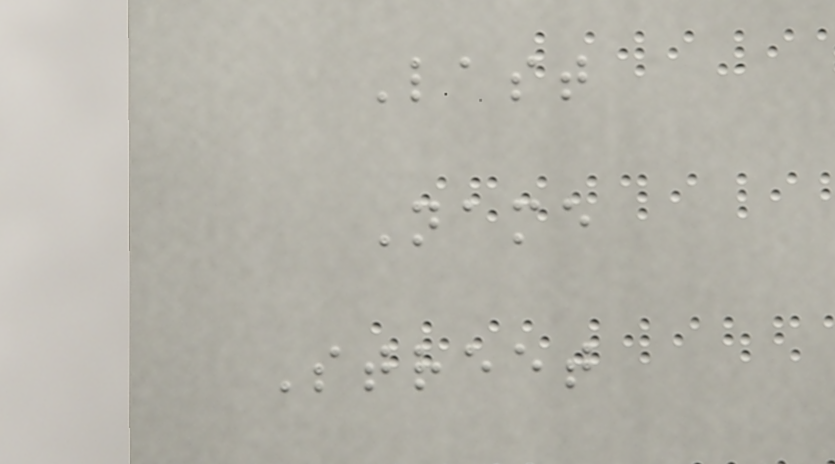Last
Name
Street
